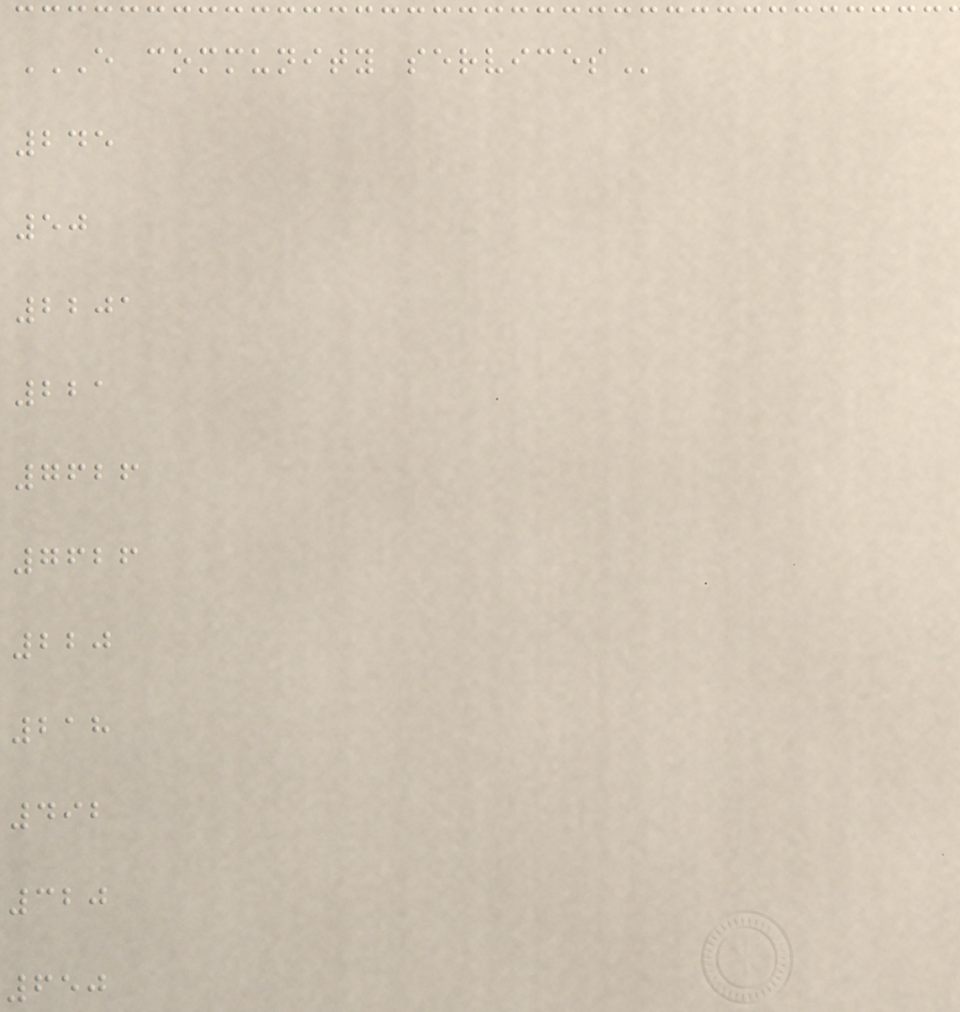E COMMUNITY SERVICES
245
50
2201
221
7626
7626
220
218
492
320
650
